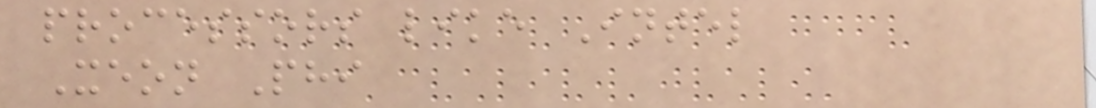processors like Intel
Xeon Phi
